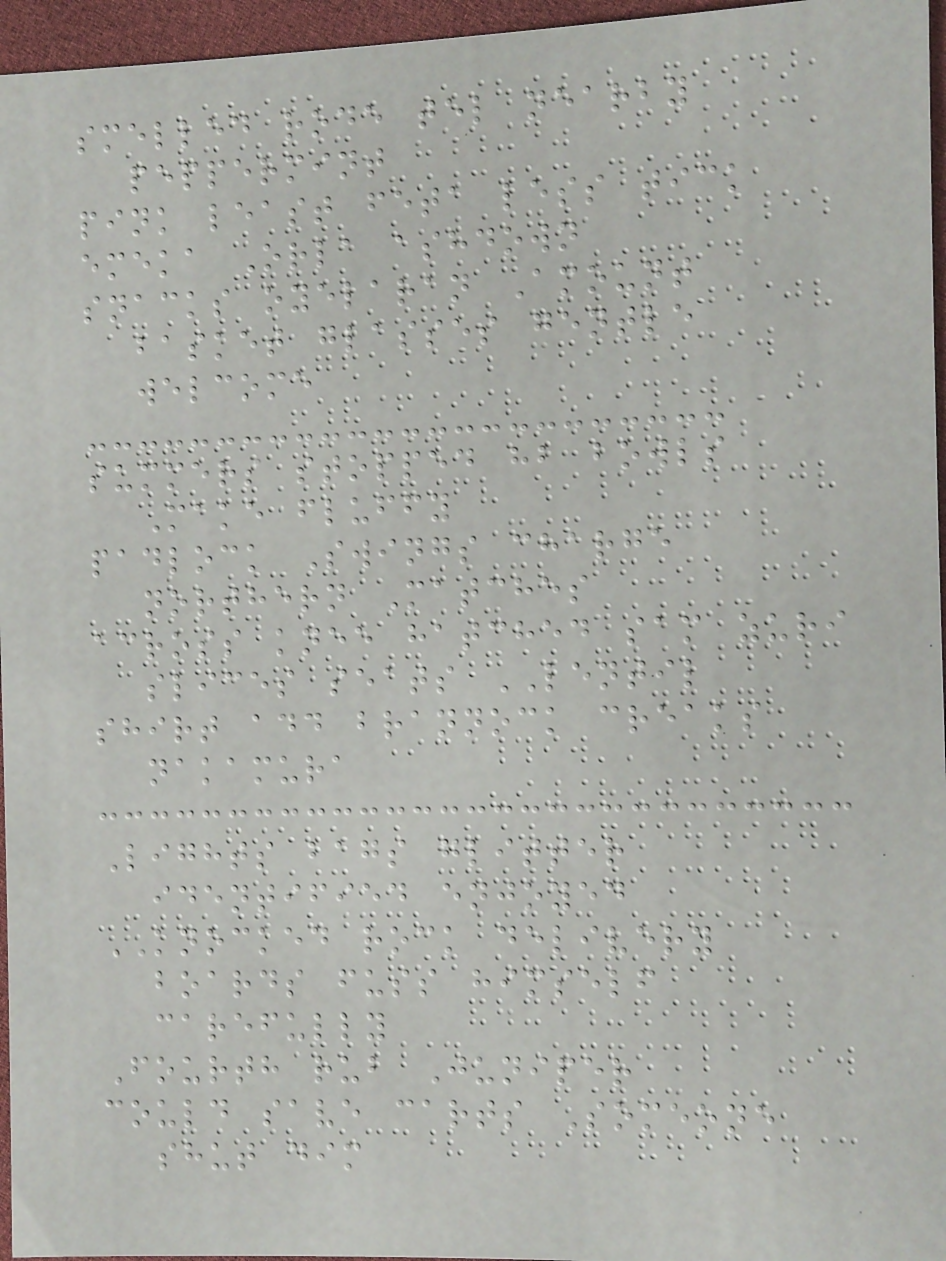smelled rode tel nearby
peppermint
pink least feta less tick
emeka Orla ashdown
snacks oyelaran Amount
basket glasses gentle
welcome
summers stopped hb bowls
Make fluffy
padlock Swings charge
northern Matches
across knee hatched sam zuri
slices seats LENTIL
shirt add brannock creaks
nakamura
Lights bags glitter
identified enjoyed
KNOCKED rock delivery
boards fuss himself
carefully
Fourth rub Juniper
could save carts Someone
shut dim
